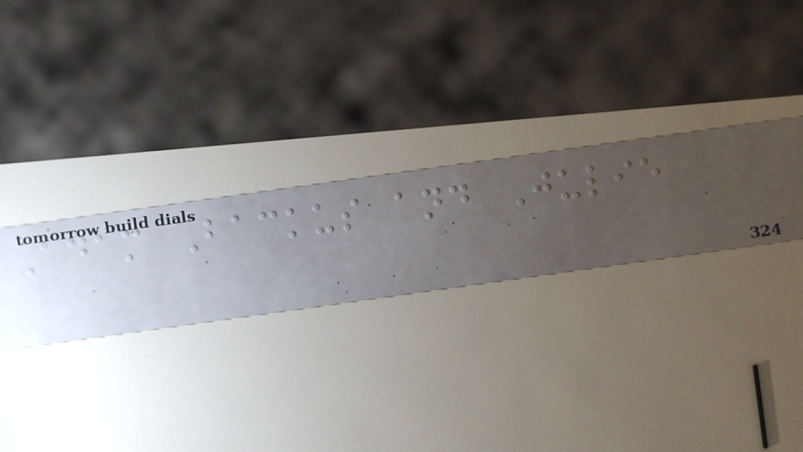Adam Backus and Julie
